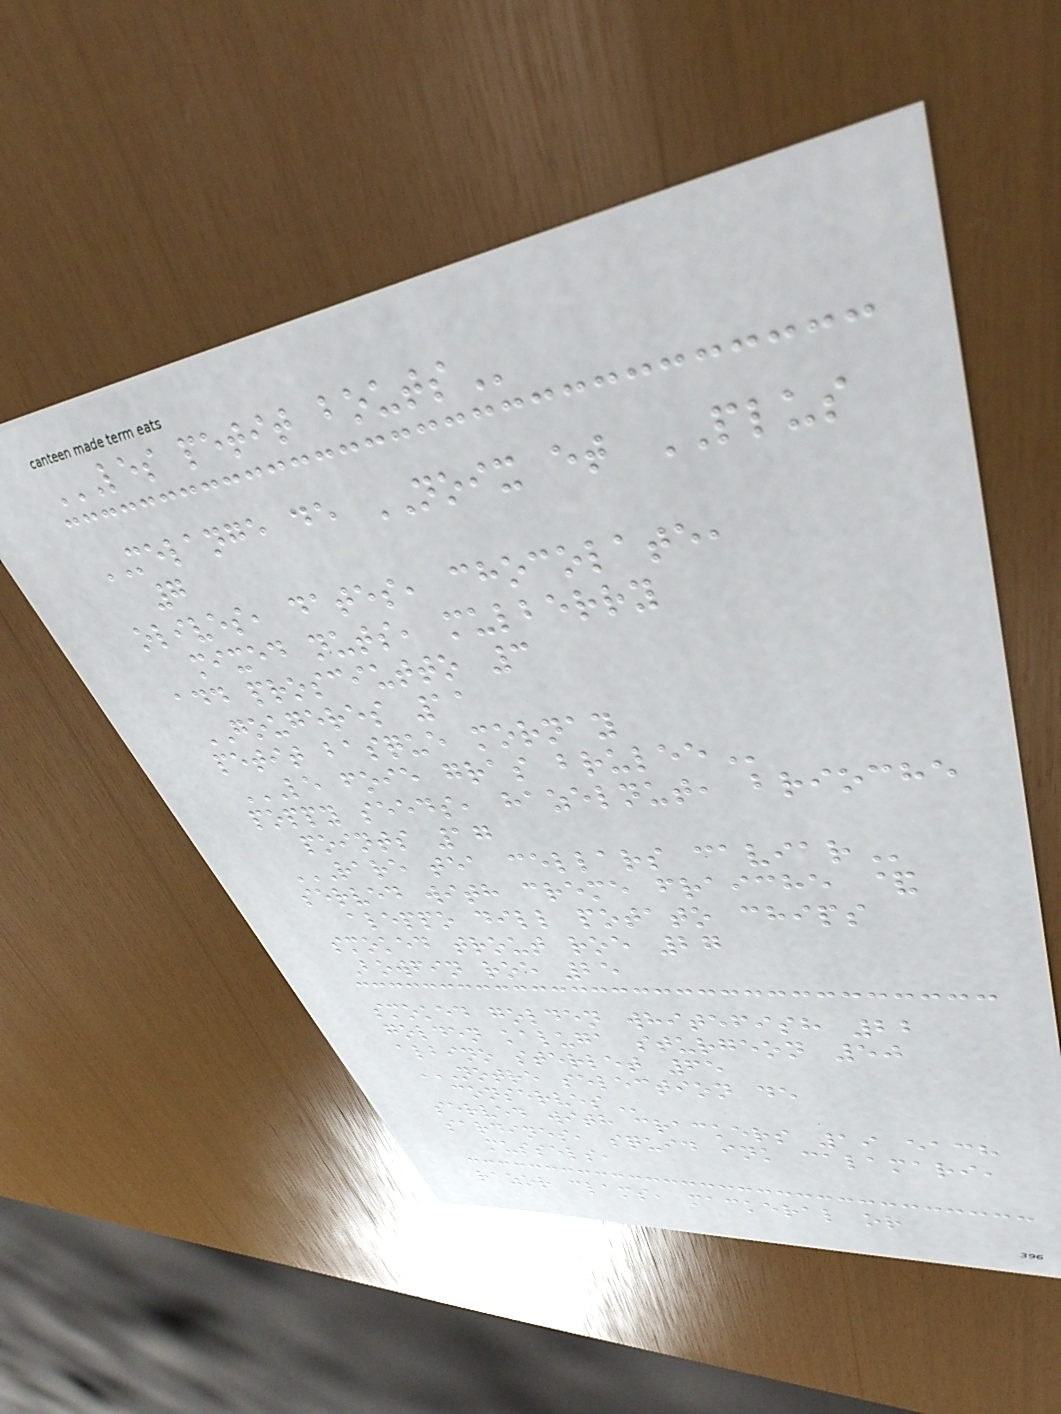LES PETIT BOUTS
MELANGE de NOIX et PLUS
7
olives, dates, chocolate,
mixed nuts, mulberry
add prosciutto 3
GOUGERES 11
petit basque mornay
LE FOIE GRAS BRULEE
poppy seeds, hazelnut, brioche
points 17
RARE TEA CELLARS CAVIAR
served with creme fraiche &
aleppo dill potato chips
smoked trout roe 27
Bowfin roe 25
smoked golden whitefish 22
golden kaluga sturgeon 50
albino sterlet 65
NOTRE SELECTION DE
CONSERVES
served with crackers 19 each
sardines, squid ink calamari,
mussels,
razor clams, mackeral or
